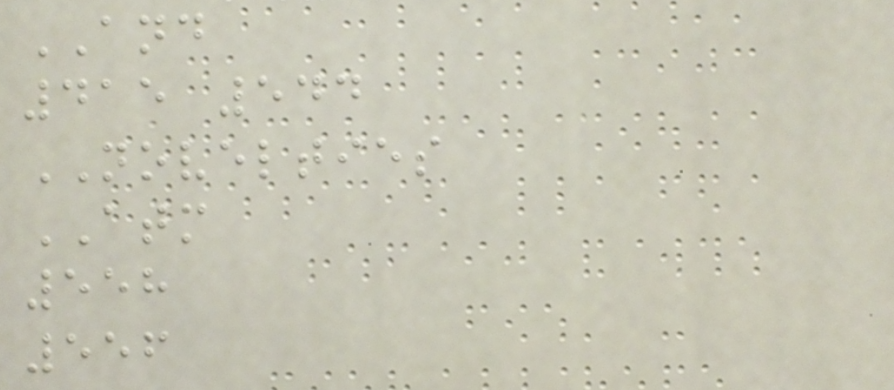AND
415 544
NOVELTIES
ATM
558
556
